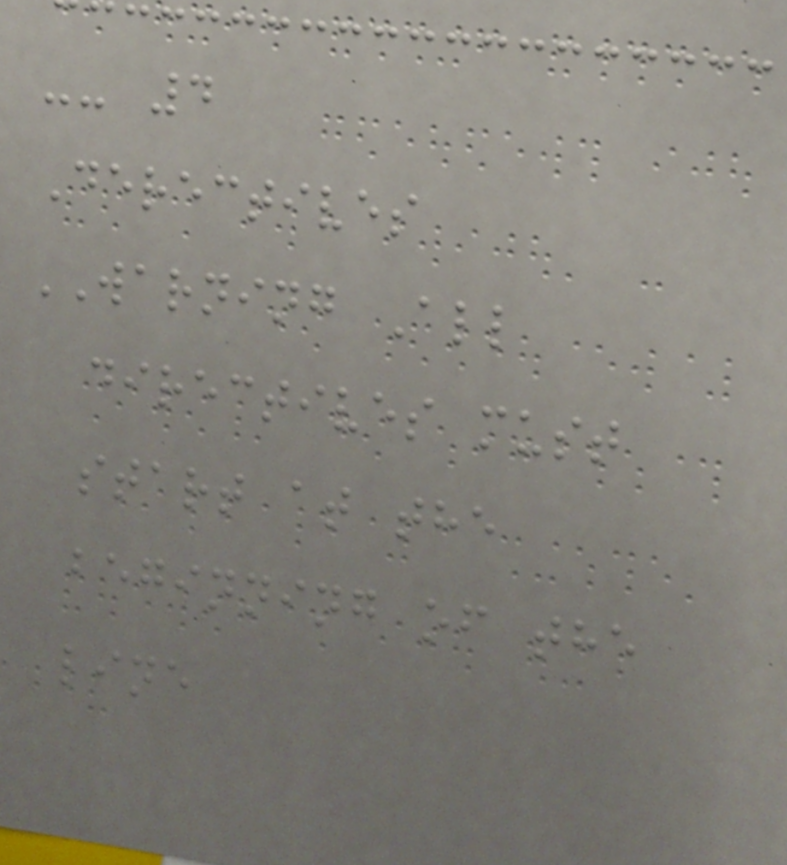-- 4
Derectives
WARNING All
directives must
start at the
beginning of the
line
